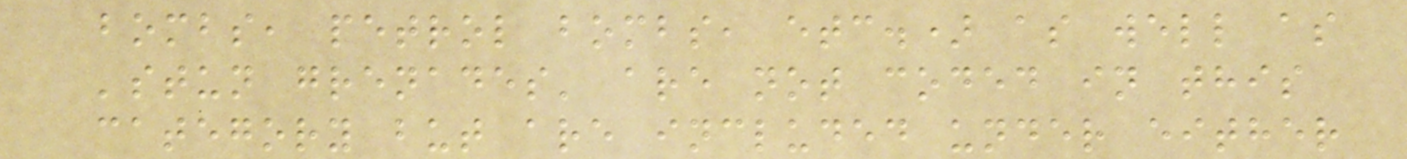bombs, petrol bombs, etc.) as well as
'stun grenades' are not coded in this
category but are included under either
